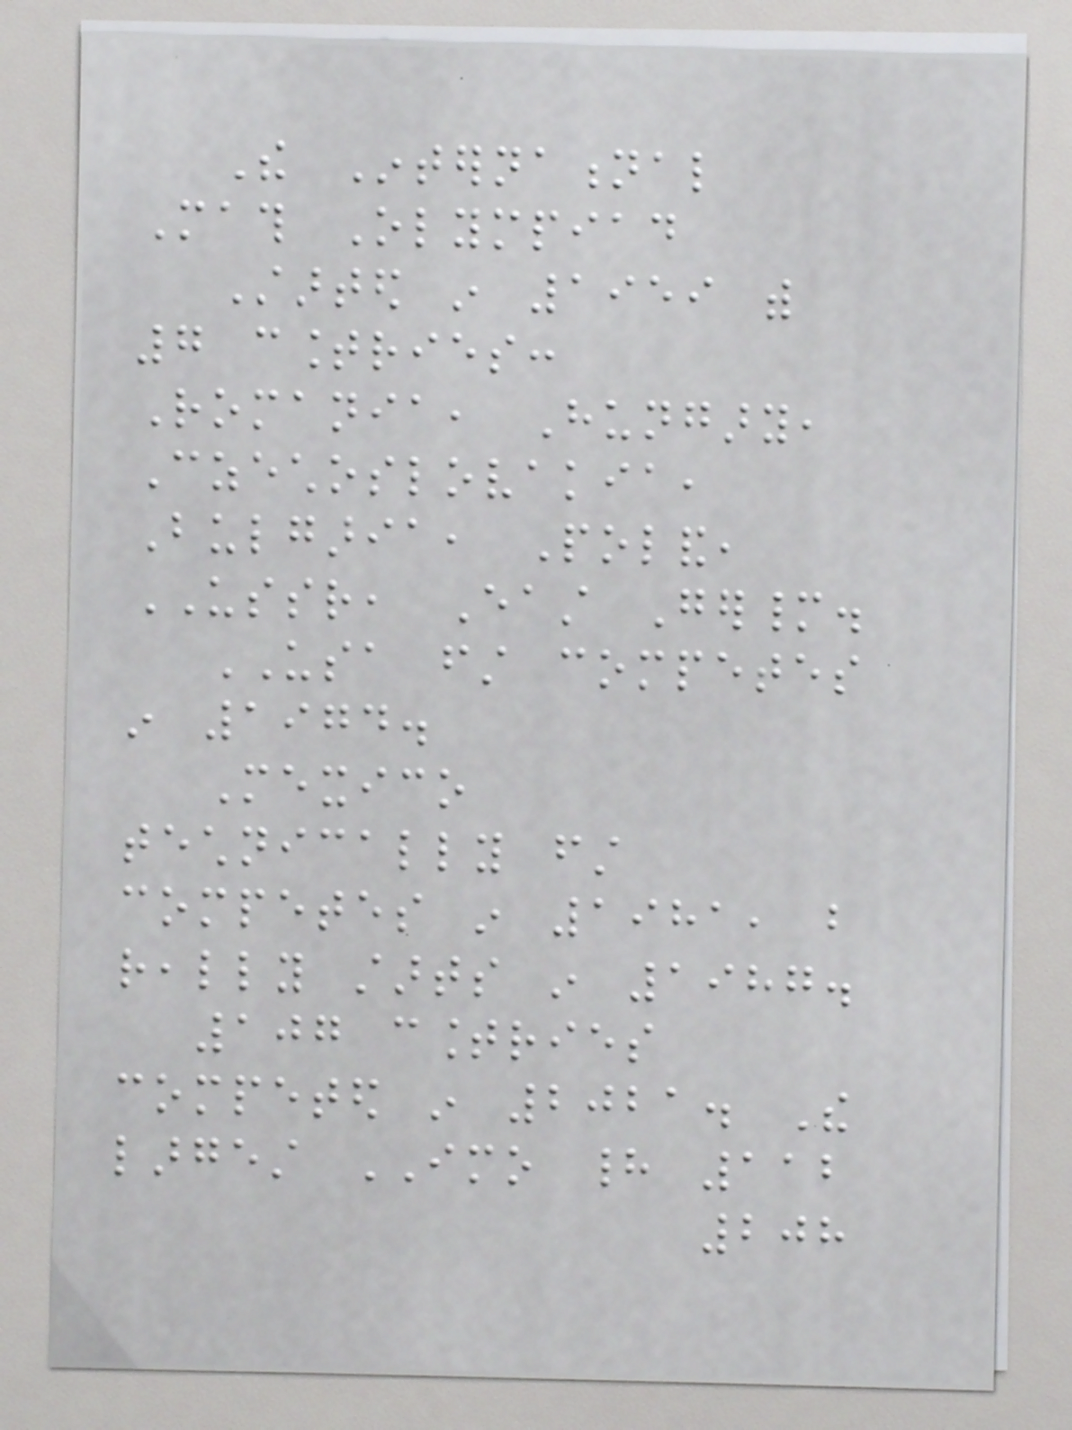The International
Math Olympiad
Started in 1959 with
7 countries:
Romania, Hungary,
Czechoslovakia,
Bulgaria, Poland,
USSR, East Germany.
USA first competes
in 1974.
Mexico
technically first
competes in 1981, but
really starts in 1987.
107 countries
competed in 2021. The
largest IMO had 112
208
